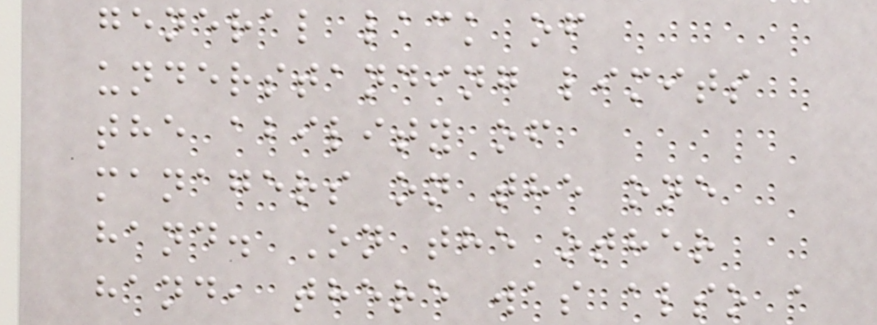general lack of
understanding limits
the ability of
managers on the one
hand. On the other
hand, there was also a
